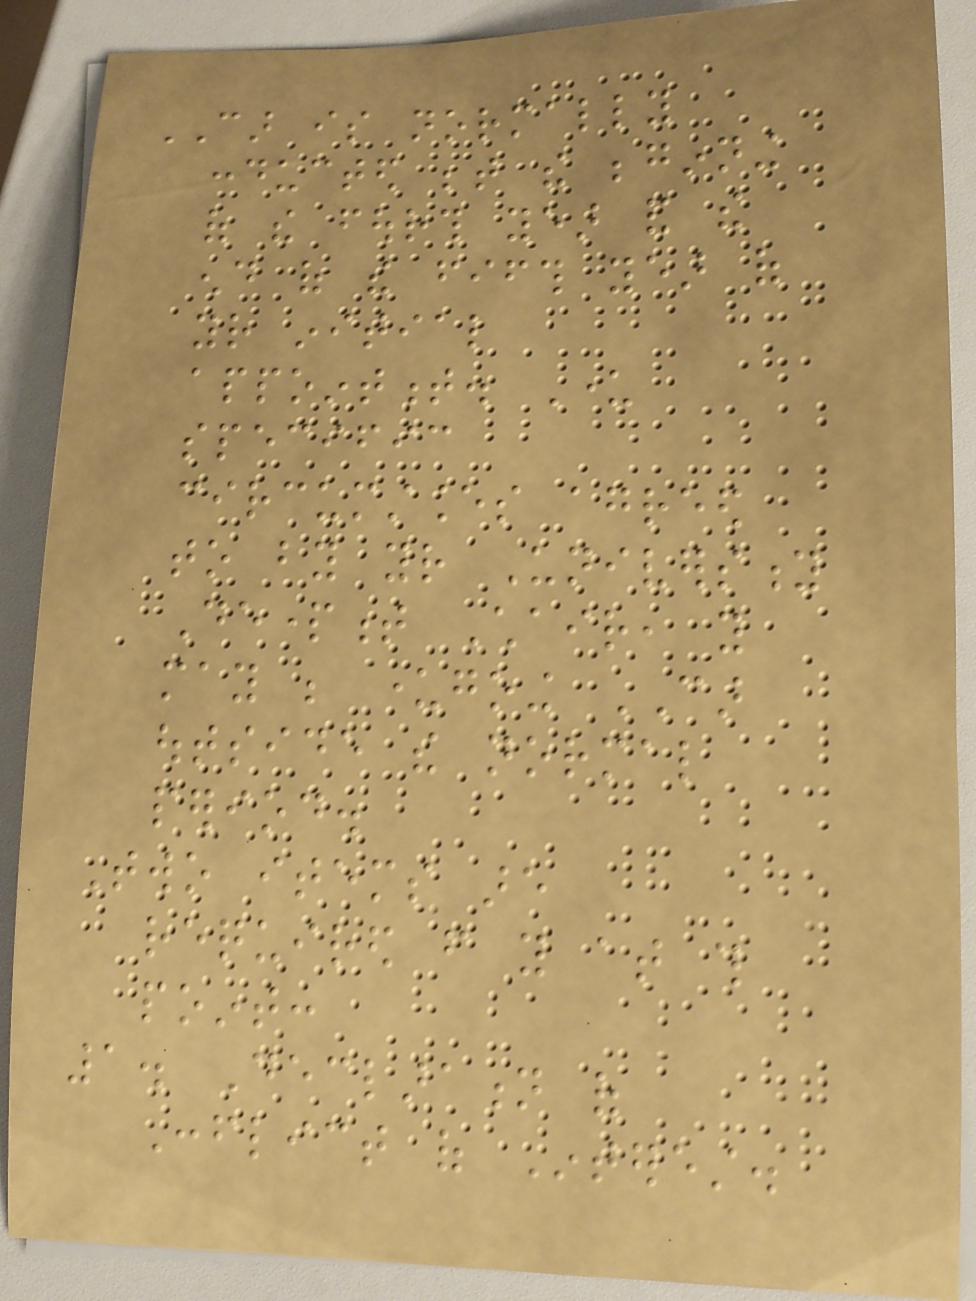CAR is normally
conducted between the beginning
of the fourth year and the
end of the fifth year of
your initial
appointment. Under
specific
circumstances agreed
to by your University
Department Chair, you
may be undergoing CAR
outside the normal
period.
Two items are
required from you at this
point:
1. Declaration of
Conflict of Interest.
